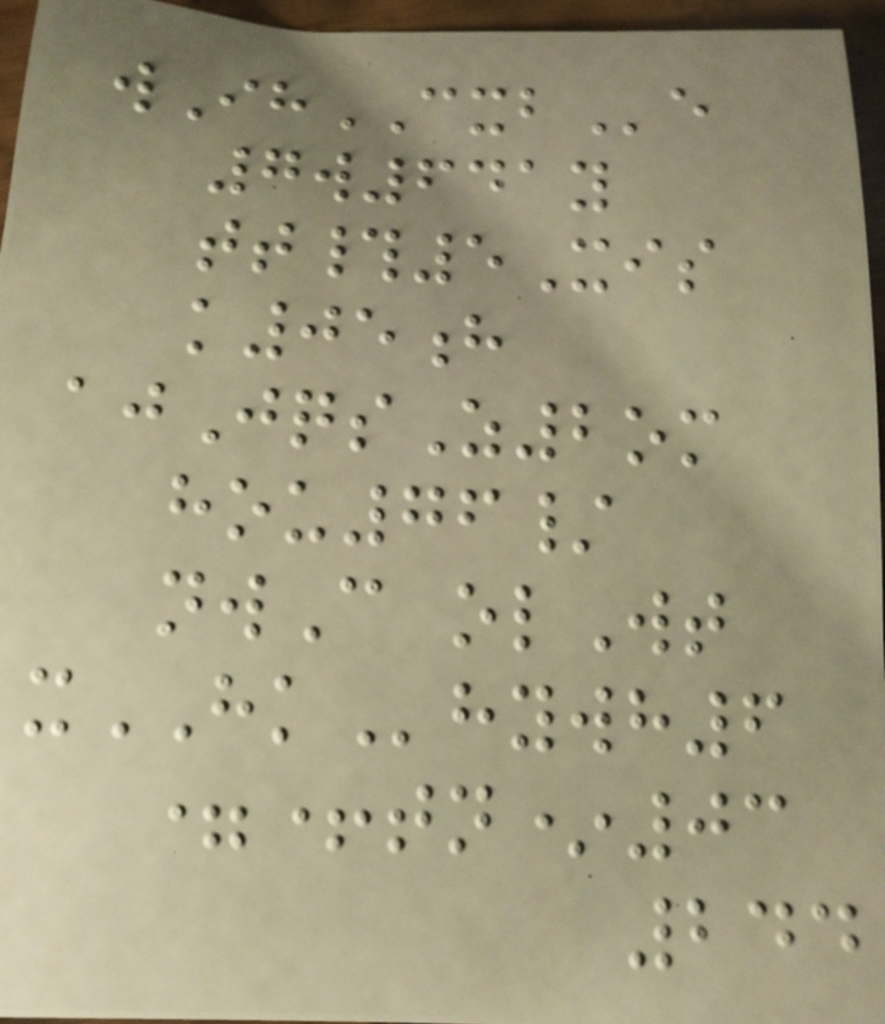wIhCXBe
7w641y
tt#5Xis
k05h
ajJqsZ2om
hou76/
nwC olWt
xHKhywh6
=+tn*03
244
